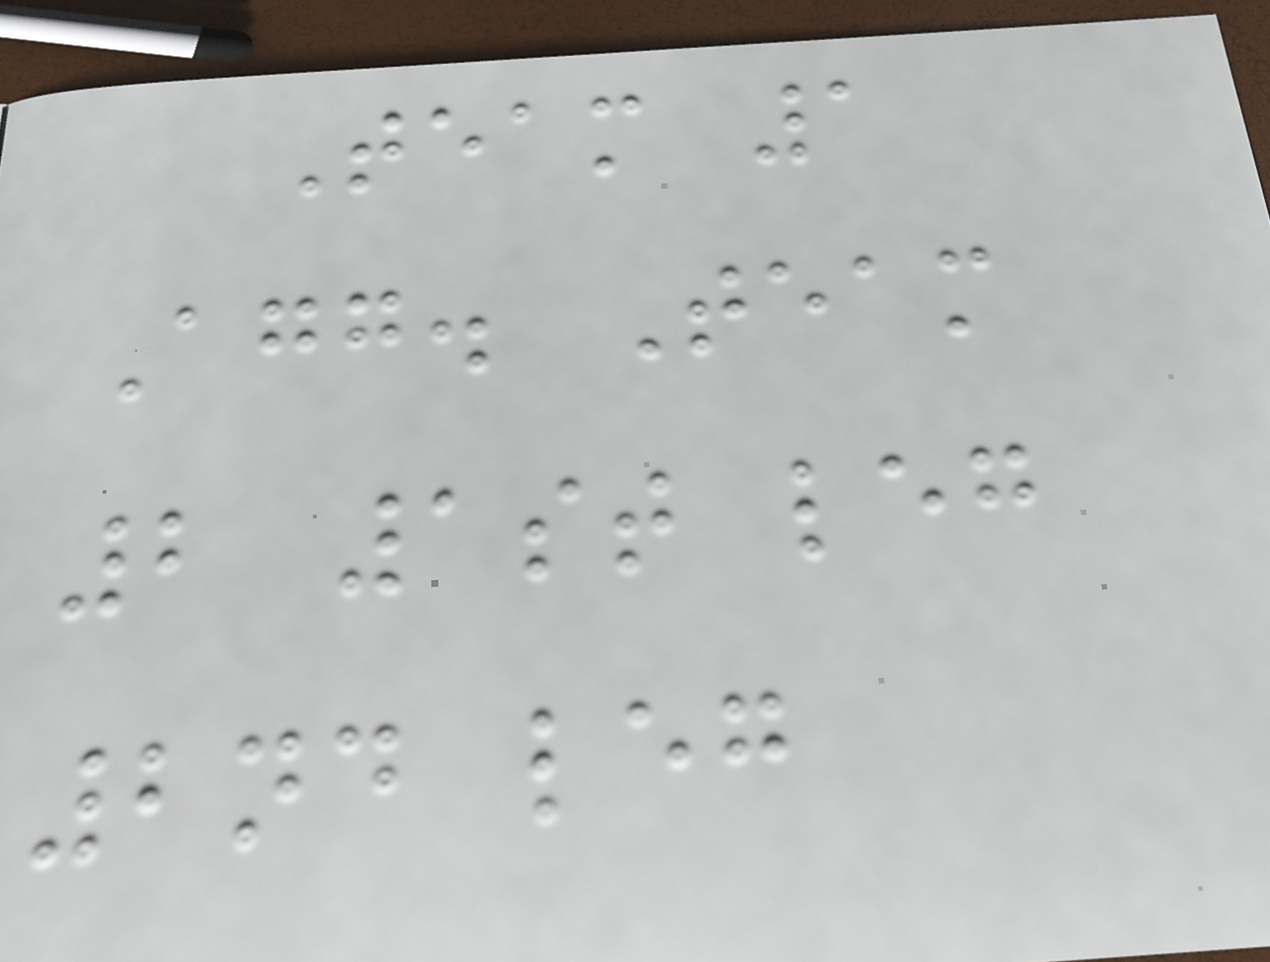Team 1
Agg. Team
2 1st leg
2nd leg
